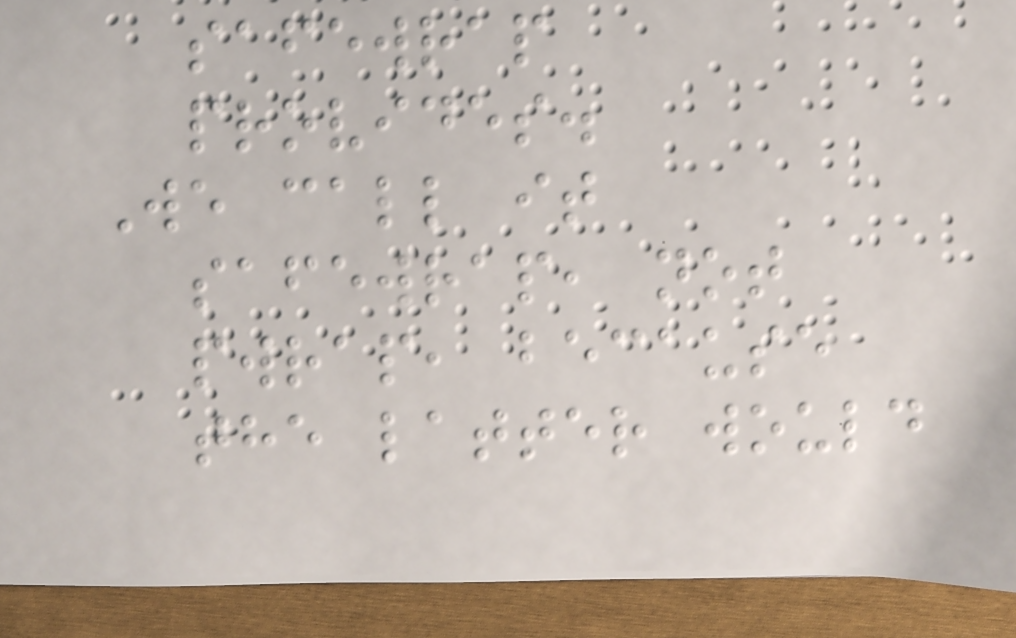safewrap
provides.
We call it
safewrap, not
pwrap, because
the latter would
